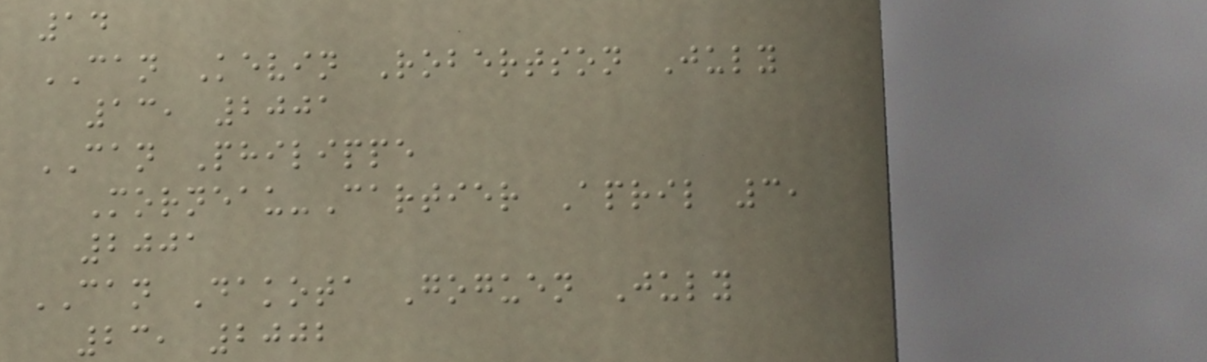14
CAN Kevin Robertson July
13, 2001
CAN Philippe
Morneau-Cartier April 3,
2001
CAN Dakota Goguen July
23, 2002
